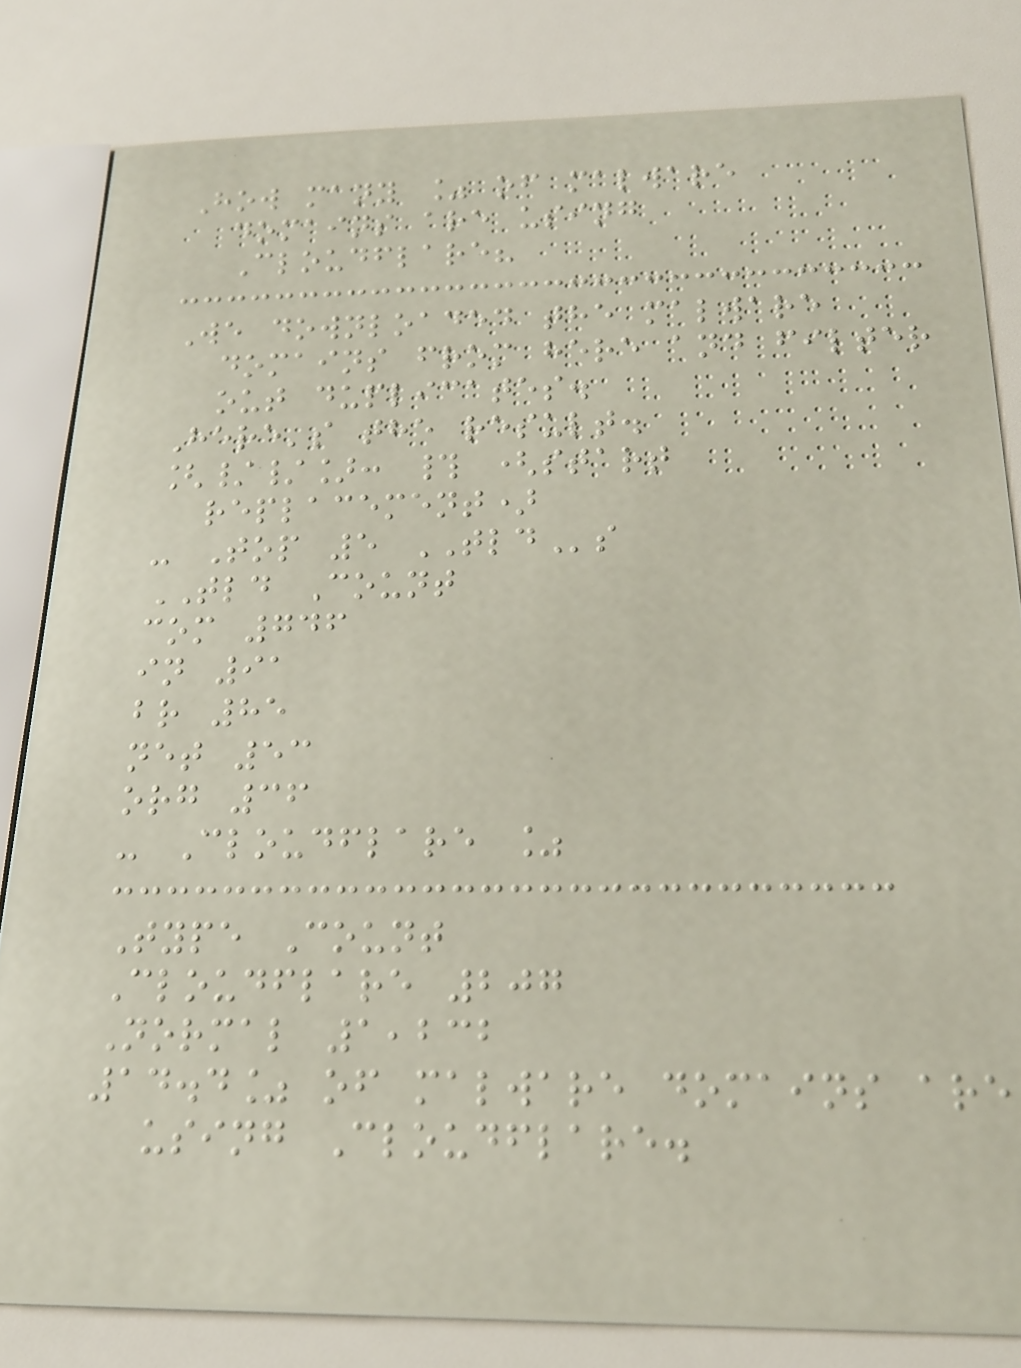How many % of malware
domains are using
Cloudflare?
We downloaded the malware
domains from here and filter
out duplicates.
Here's the result.
[//]: # (start
replacement)
- Top 5 TLDs
TLD Count
com 746
in 91
br 85
net 53
org 36
- Cloudflare %
Type Count
Cloudflare 207
Normal 1,232
14.4% of malware domains are
using Cloudflare.
